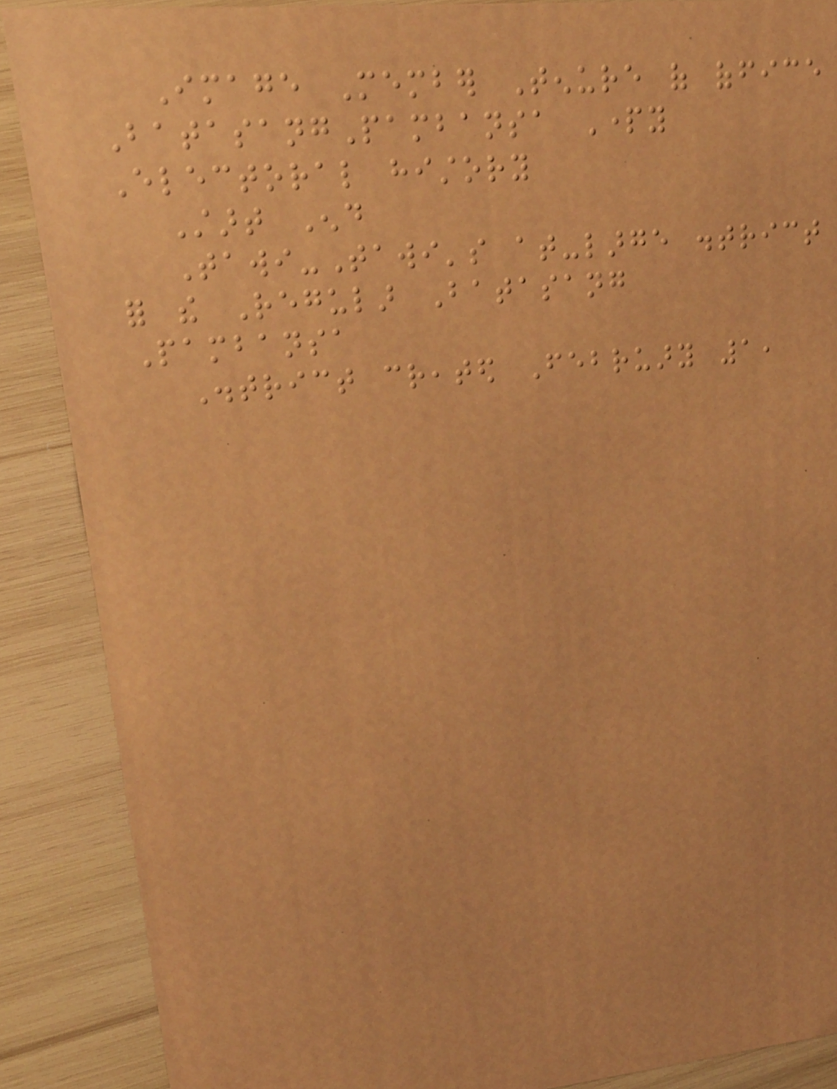Image Member Tenure of office
BatasangPambansa Party
Electoral history
Start End
Tawi-Tawi's at-large district
for the Regular Batasang
Pambansa
District created February 1,
